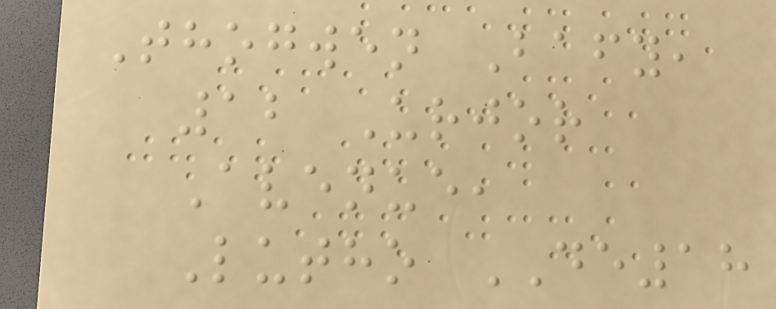Thogwen Bafy,
12 Urjor
Avenue,
Lutho DE18
